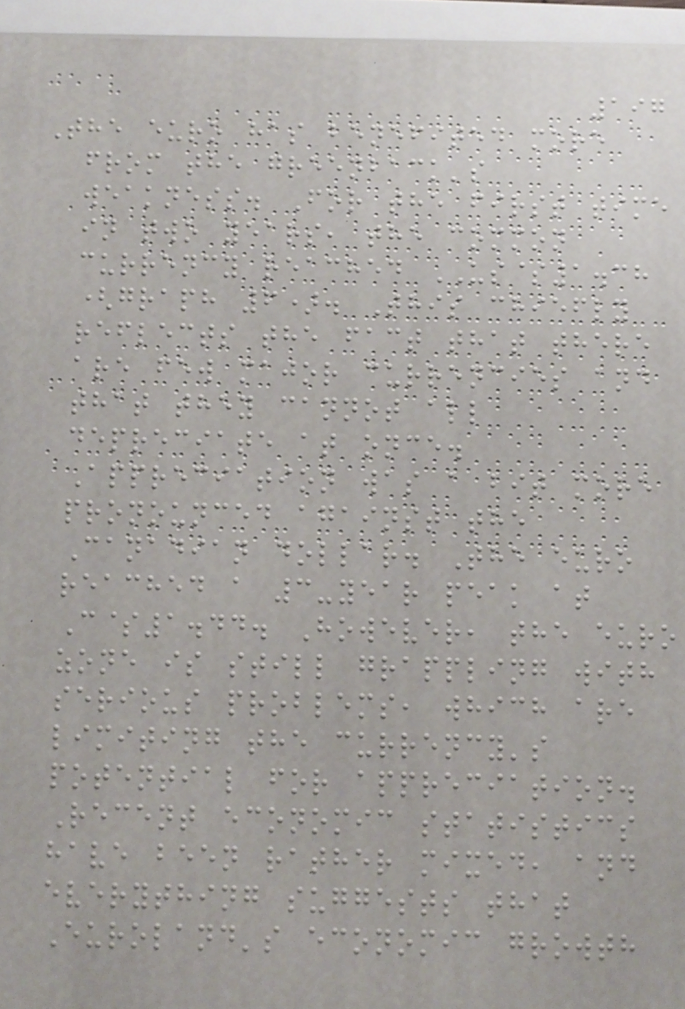197
The euro has benefited more
from the greenback's
weakness. For the first time
in two years, the common
currency reached US$1.38
(graph 6). This chiefly
reflects the fact that there
are few major currencies and
that they cannot all
depreciate at once.
Appreciation was a bit more
pronounced against the
Canadian dollar. The euro
reached a 3-year peak at
C$1.44. However, the euro
zone is still grappling with
serious problems, which are
limiting the currency's
potential for appreciation.
Recent economic statistics
have been rather mixed, and
everything suggests that
Euroland's economic growth
